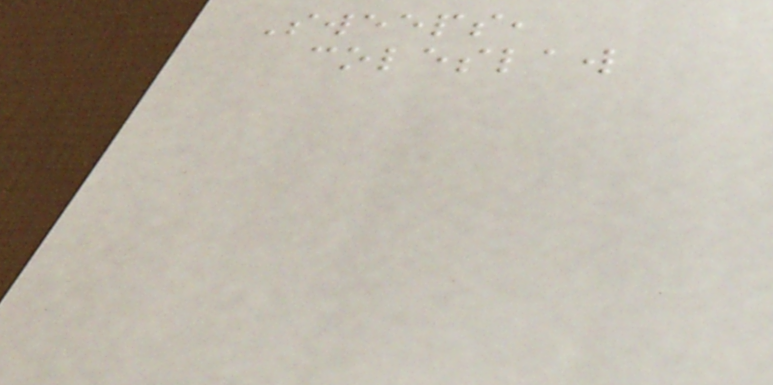Sweeps,
coleslaw
